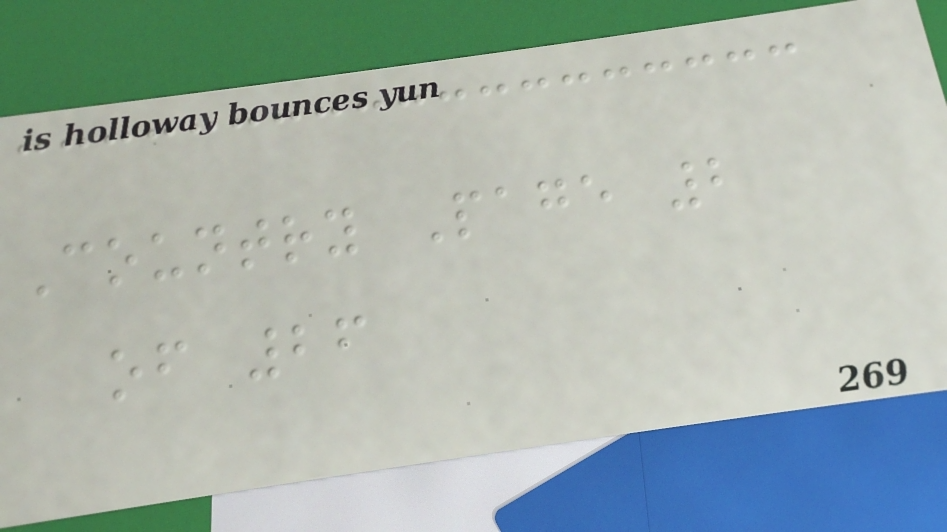Country Page 2
of 26
